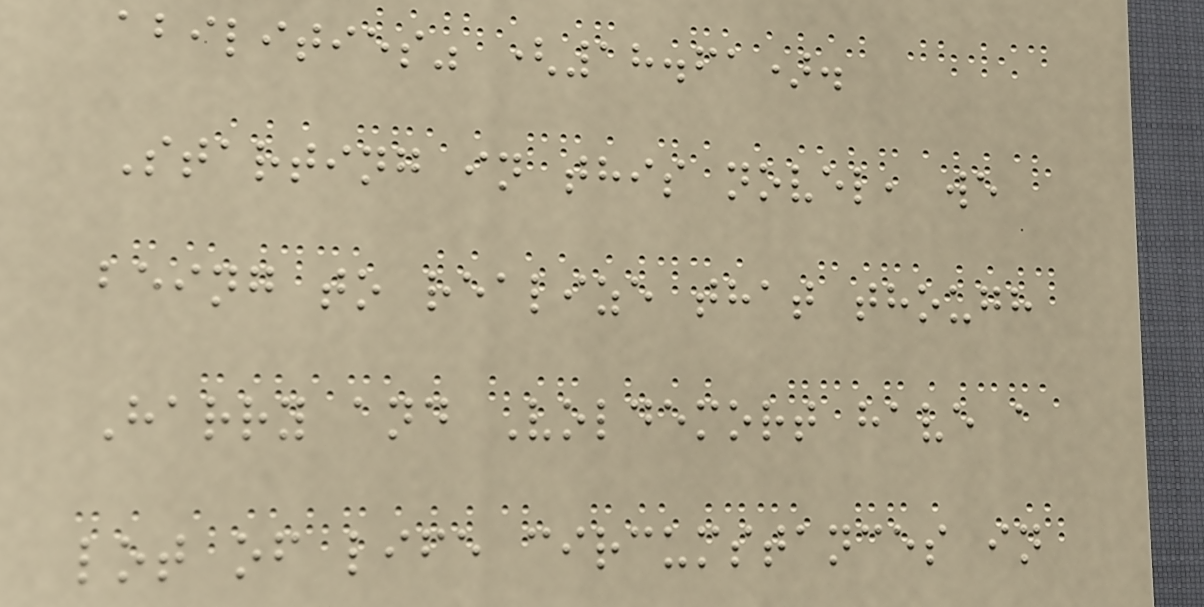abilities" (18.61).
Starting in this novel, we
being to realize that though
Harry and Voldemort have a
lot of life circumstances in
